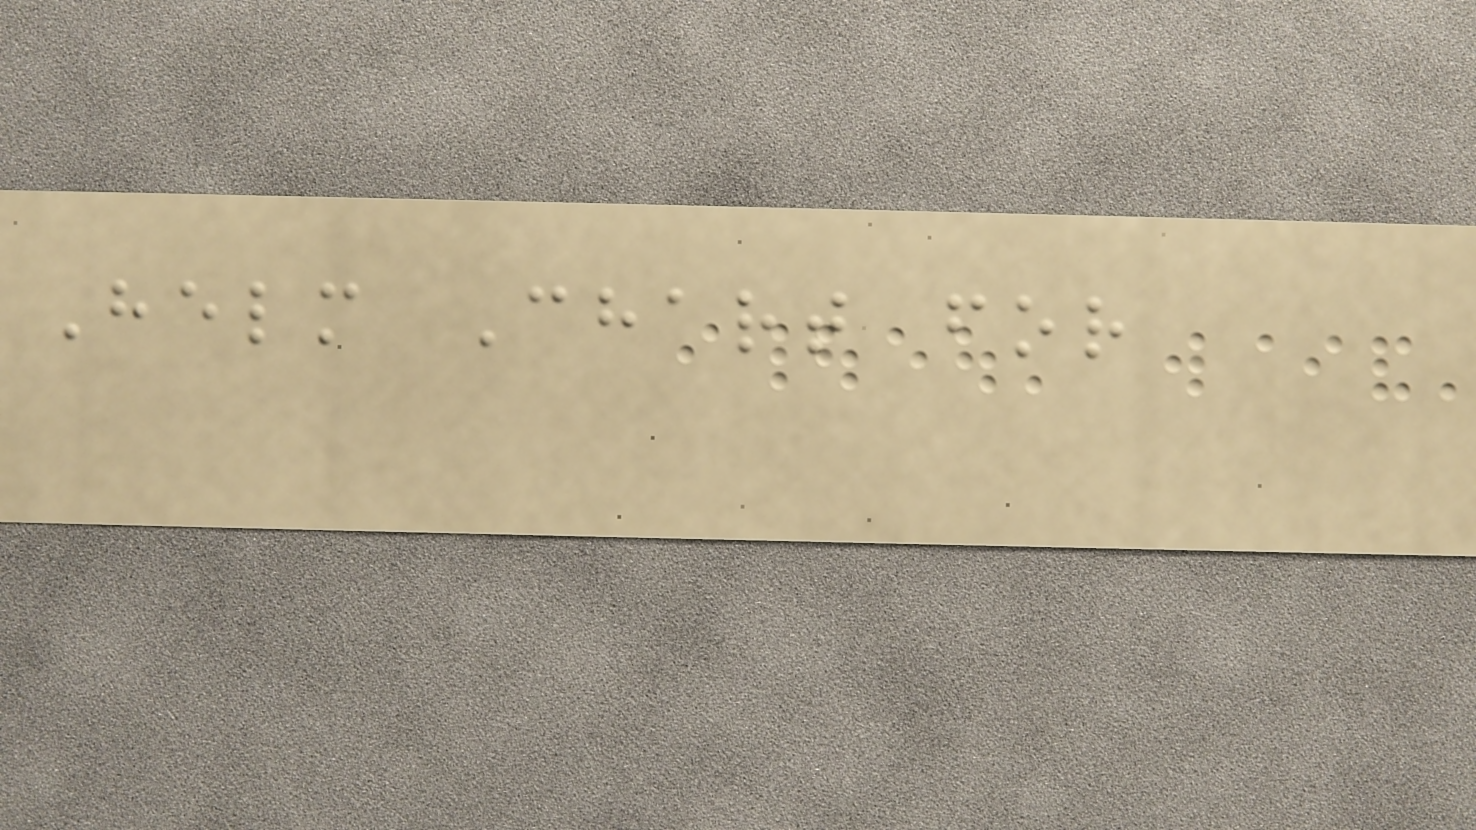Helm Chart for
